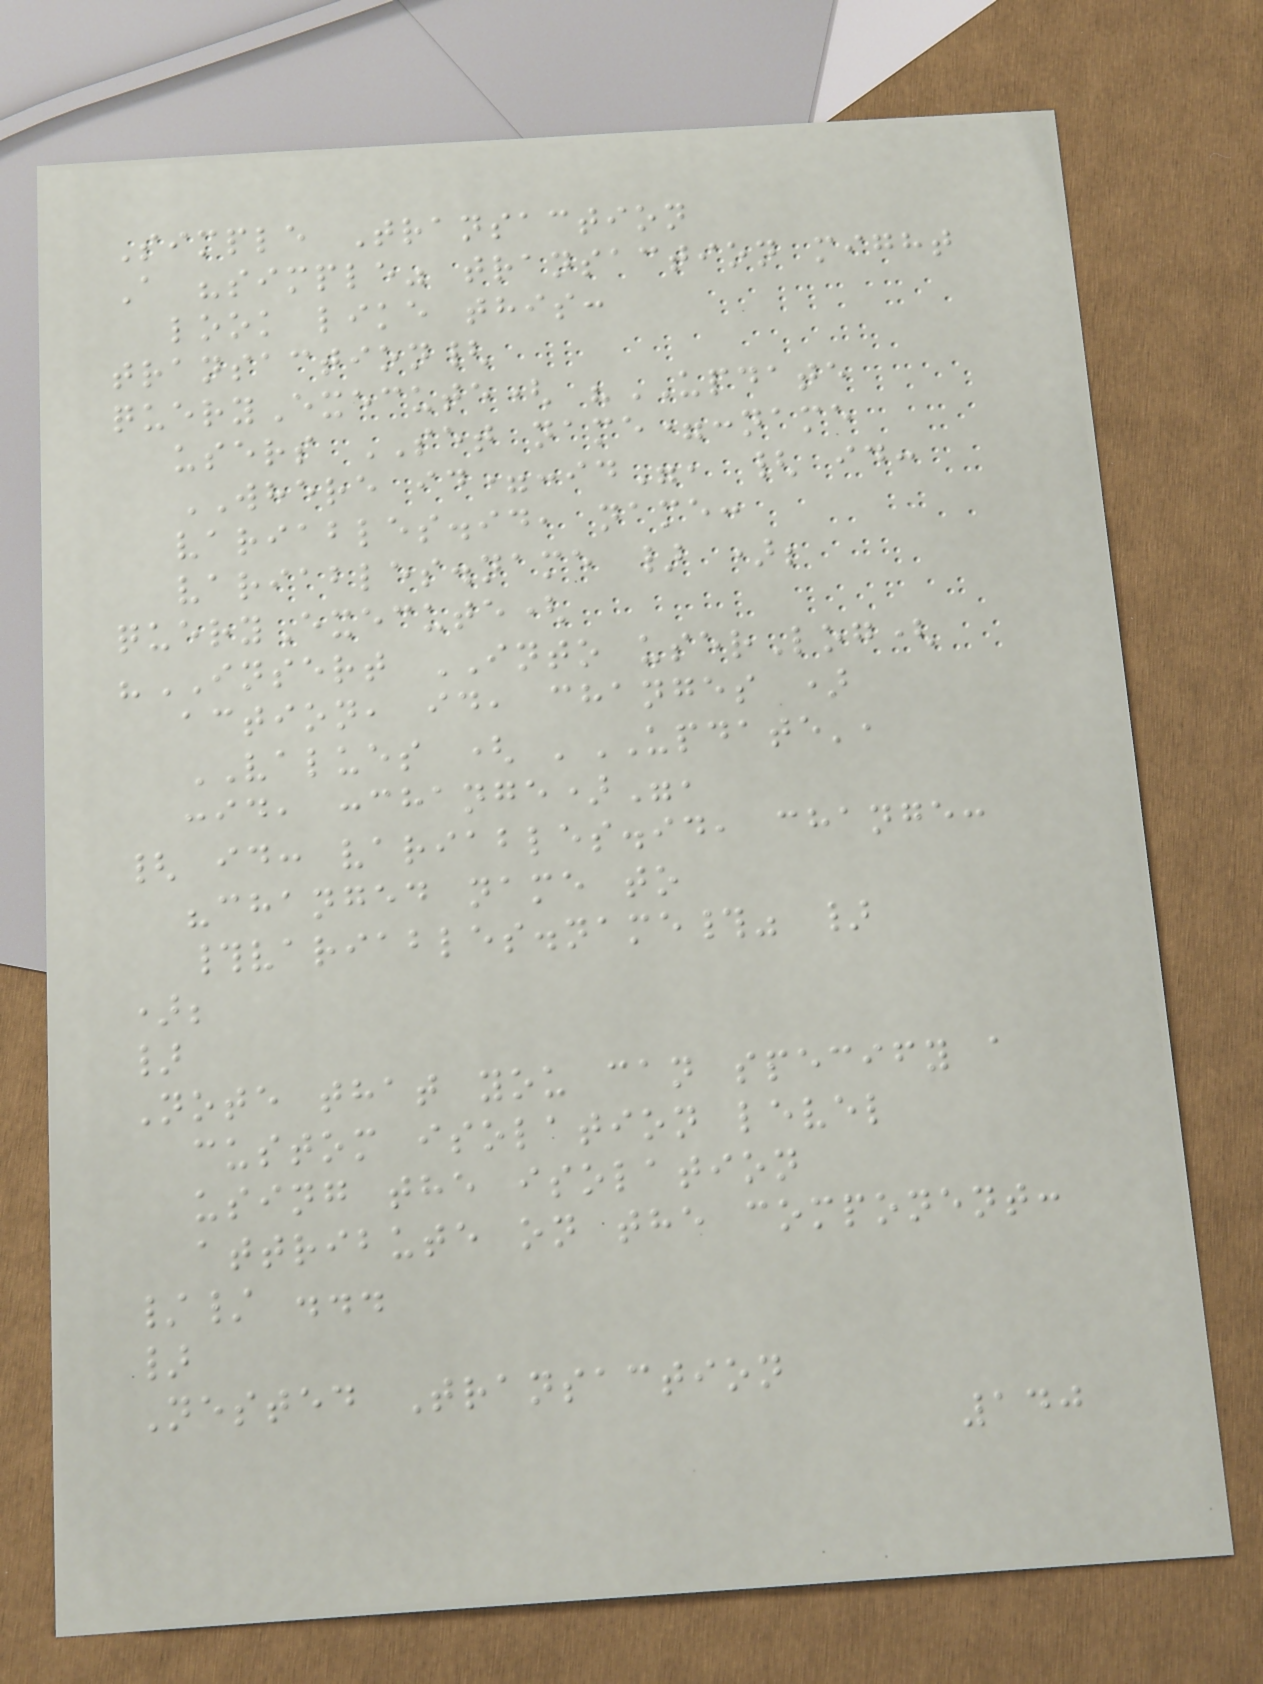Simple Transaction
A "simple" transaction might
look like this:
transaction{
queryExecute( "UPDATE
users SET name=:name
WHERE id=:id", { id:
variables.id, name:
variables.name } );
queryExecute(
"INSERT INTO userLog(
action, id, changes )
VALUES ( 'UPDATE',
:id, :change)",
{ id: variables.id, change:
"changed name to
#variables.name#" }
);
}
Note that you can specify a
custom isolation level
using the isolation
attribute on the component:
// ...
}
Nested Transaction
140
